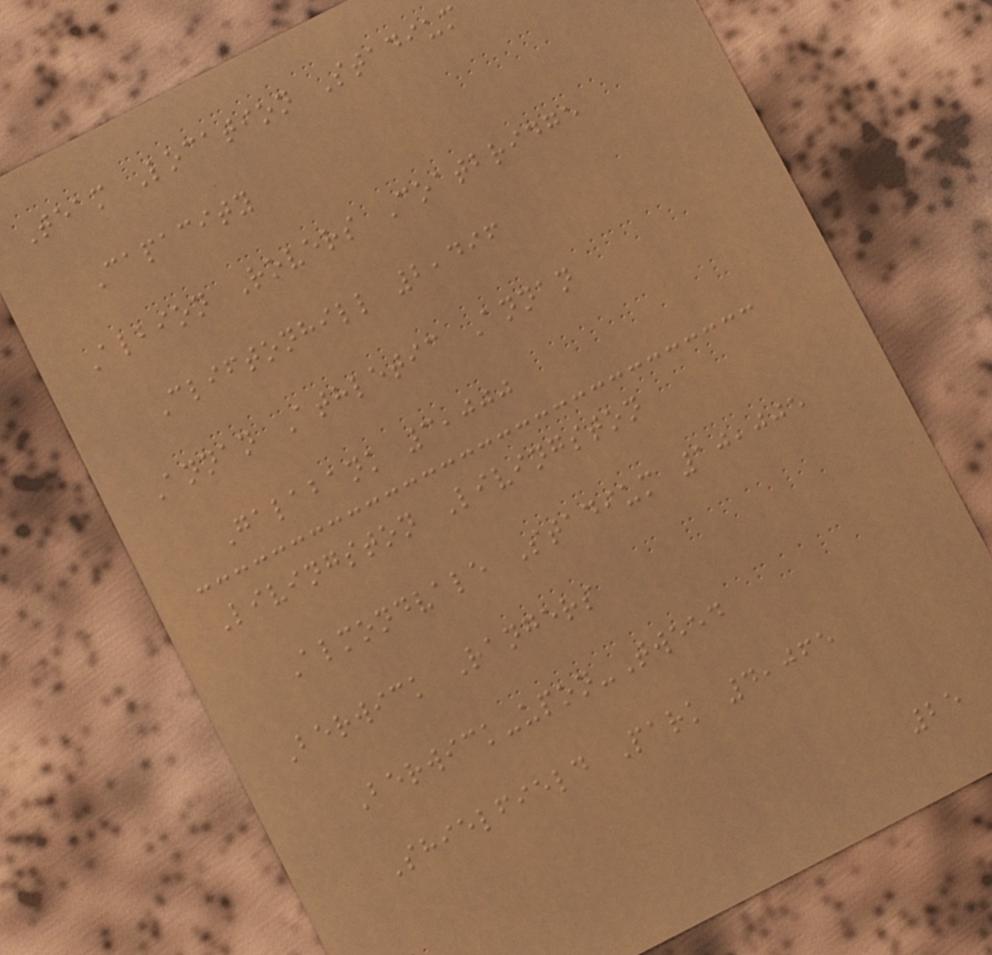Team Location Stadium
Capacity
Albion Rovers Coatbridge
Cliftonhill 2,496
Annan Athletic Annan
Galabank 3,000
Livingston Livingston
Almondvale Stadium 10,005
Berwick Rangers
Berwick-upon-Tweed
Shielfield Park 4,065
25
